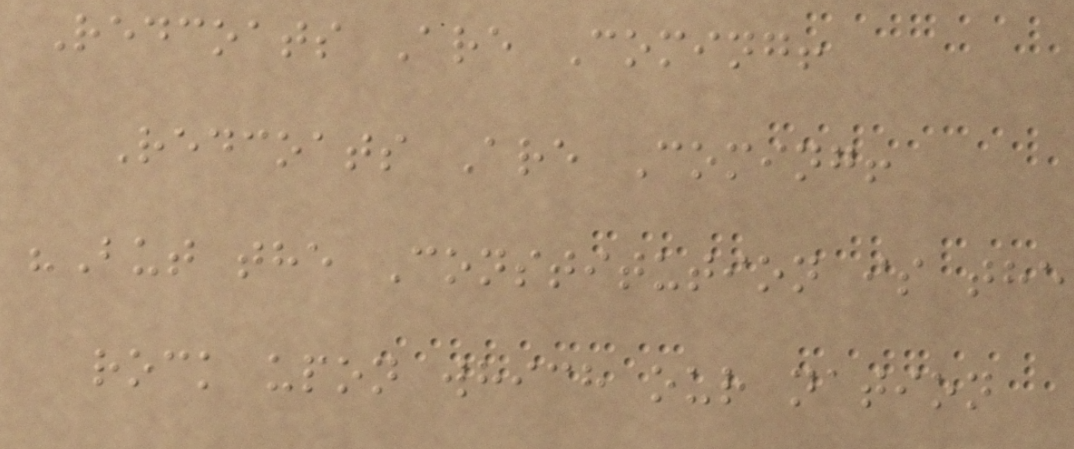Redcoats Are Coming!
Redcoats Are Coming!
"But the Constitution is the
rock upon which our nation
